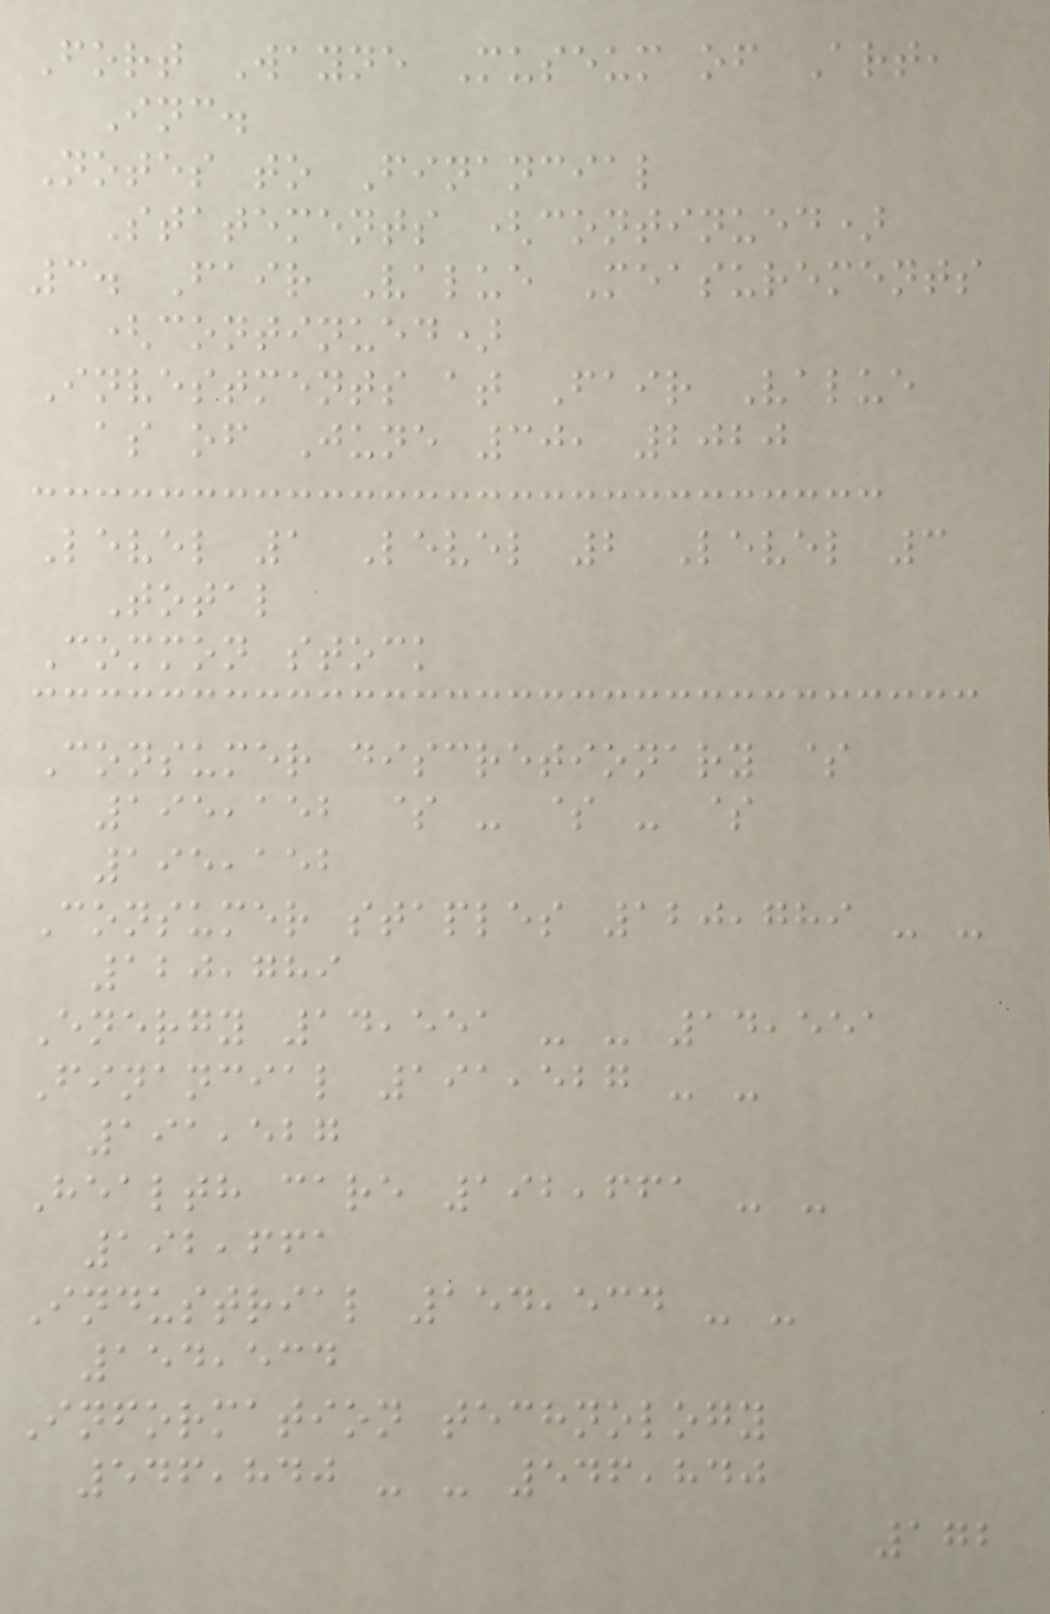Fort Wayne Museum of Art,
Inc.
Notes to Financial
Statements (continued)
3. Fair Value Measurements
(continued)
Investments at Fair Value
as of June 30, 2020
Level 1 Level 2 Level 3
Total
Common stock
Consumer discretionary $
195,152 $ - $ - $
195,152
Consumer staples 120,789 - -
120,789
Energy 14,551 - - 14,551
Financial 191,527 - -
191,527
Health care 192,661 - -
192,661
Industrial 154,534 - -
154,534
Information technology
546,840 - - 546,840
172
